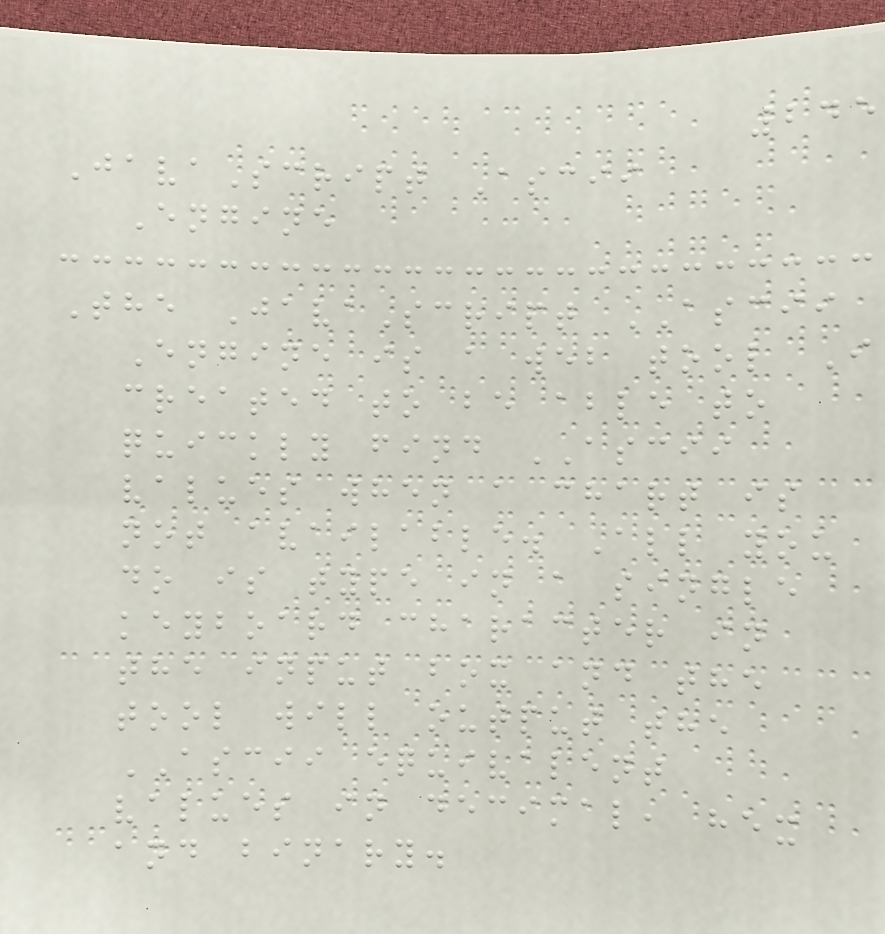245
JavaScript Ascii
Engine
The JavaScript ASCII
Engine is a web tool I
created to be able to
quickly find ASCII
values when a chart is
not available. All you
do is type in a single
keyboard character in
the input box and the
tool will output the
ASCII equivalent
values in decimal, hex
and binary.
